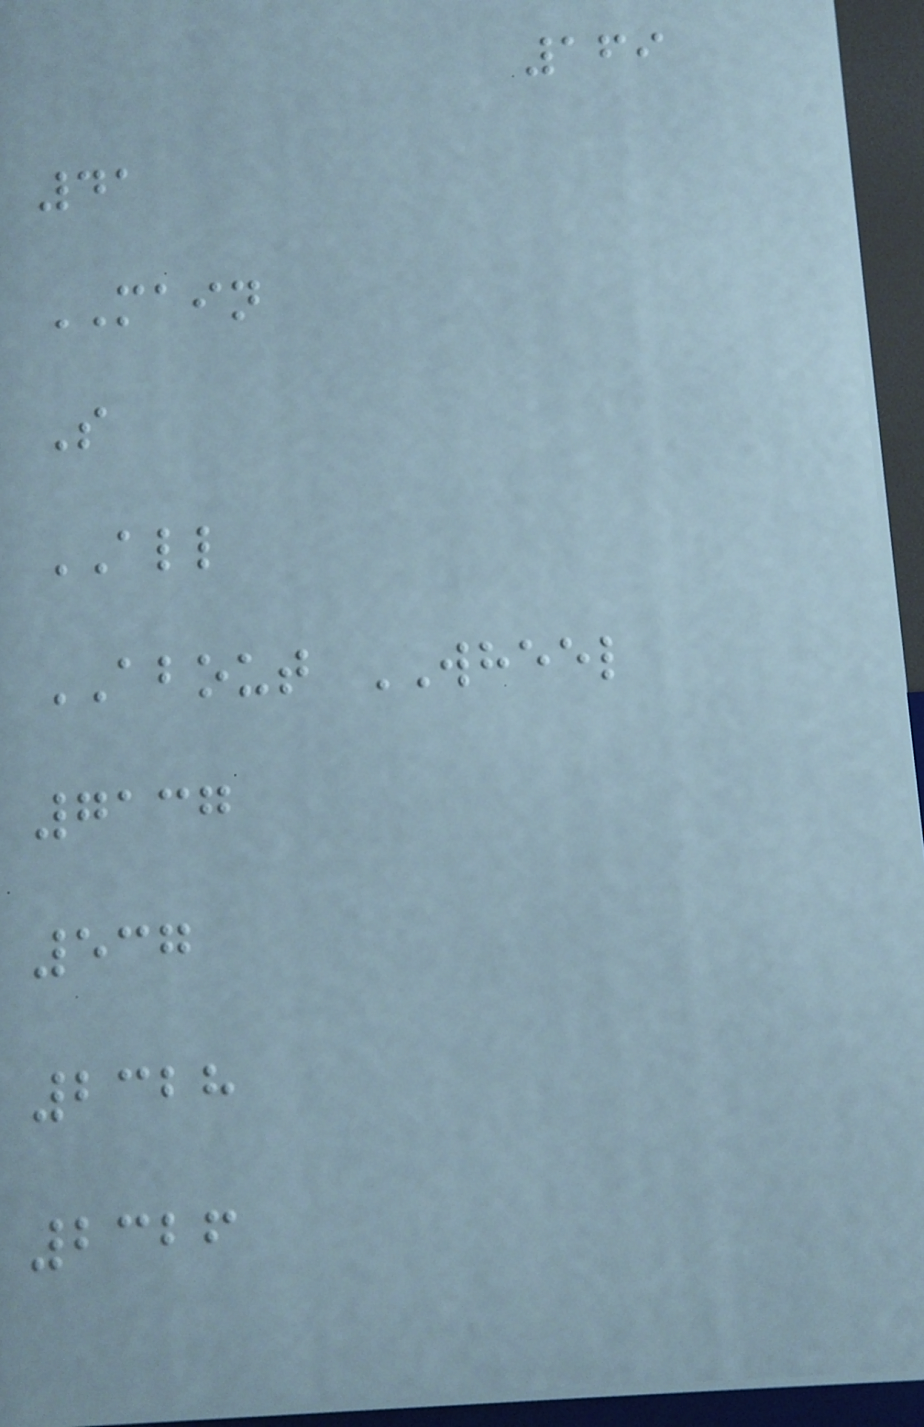169
41
MAIN
S
ALL
ABOUT WHEEL
7137
537
2328
2326
